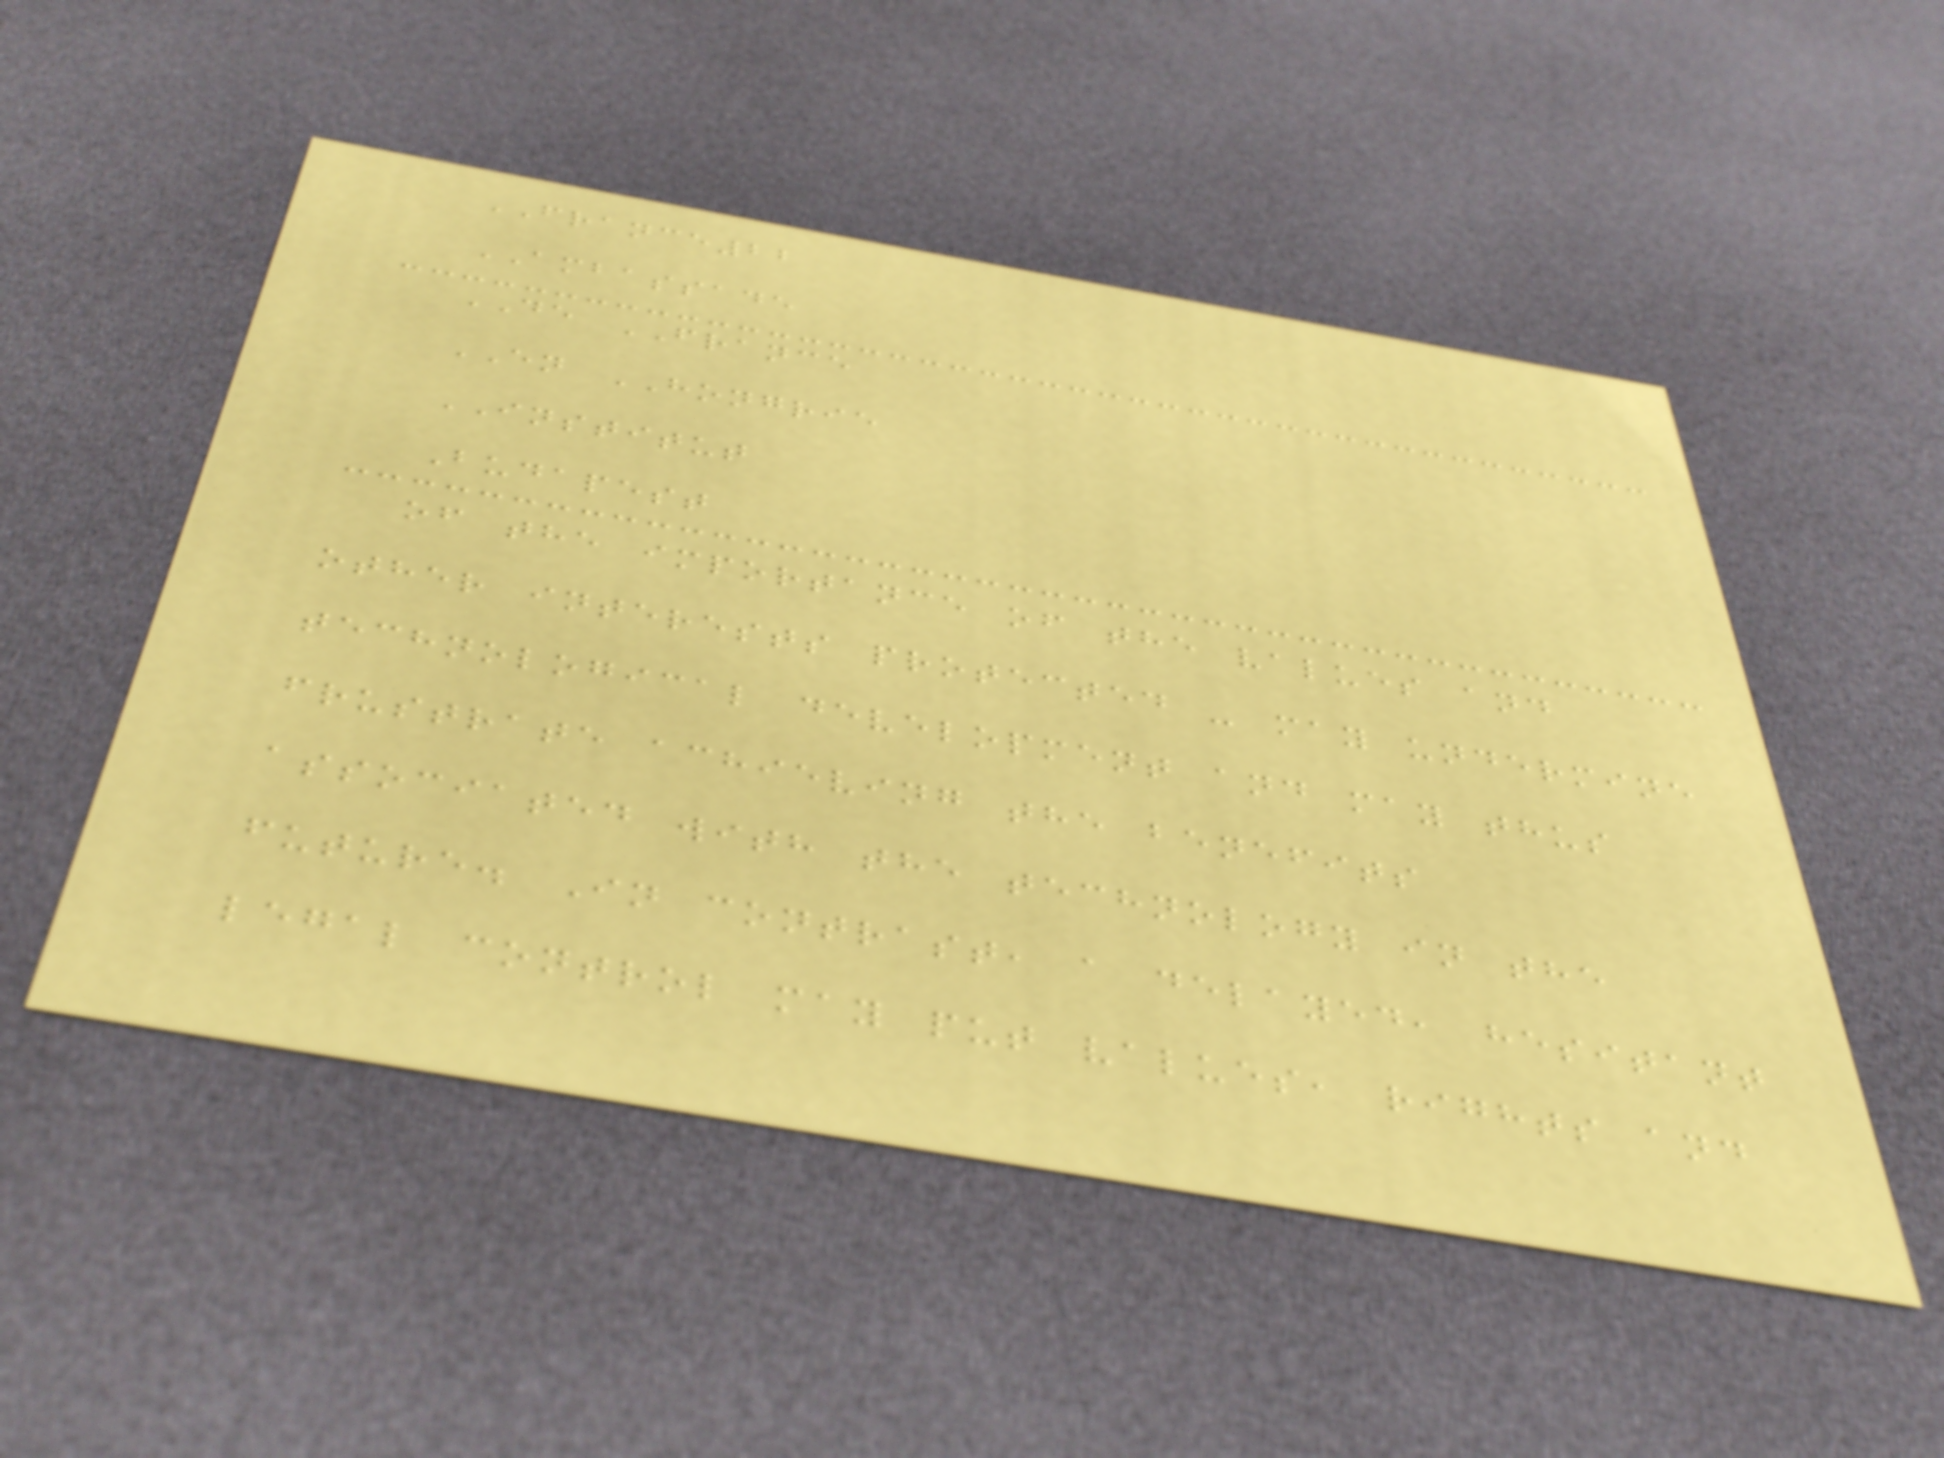FRANCE22
AMBASSADE
DE FRANCE
EN HONGRIE
INSTITUT
Budapest
of the importance of the values and
other interests protected - may undermine
technological development and may thus
frustrate achieving the benefits
associated with the technology in the
future. In contrast, a delayed, hesitant
legal control may put values, rights and
